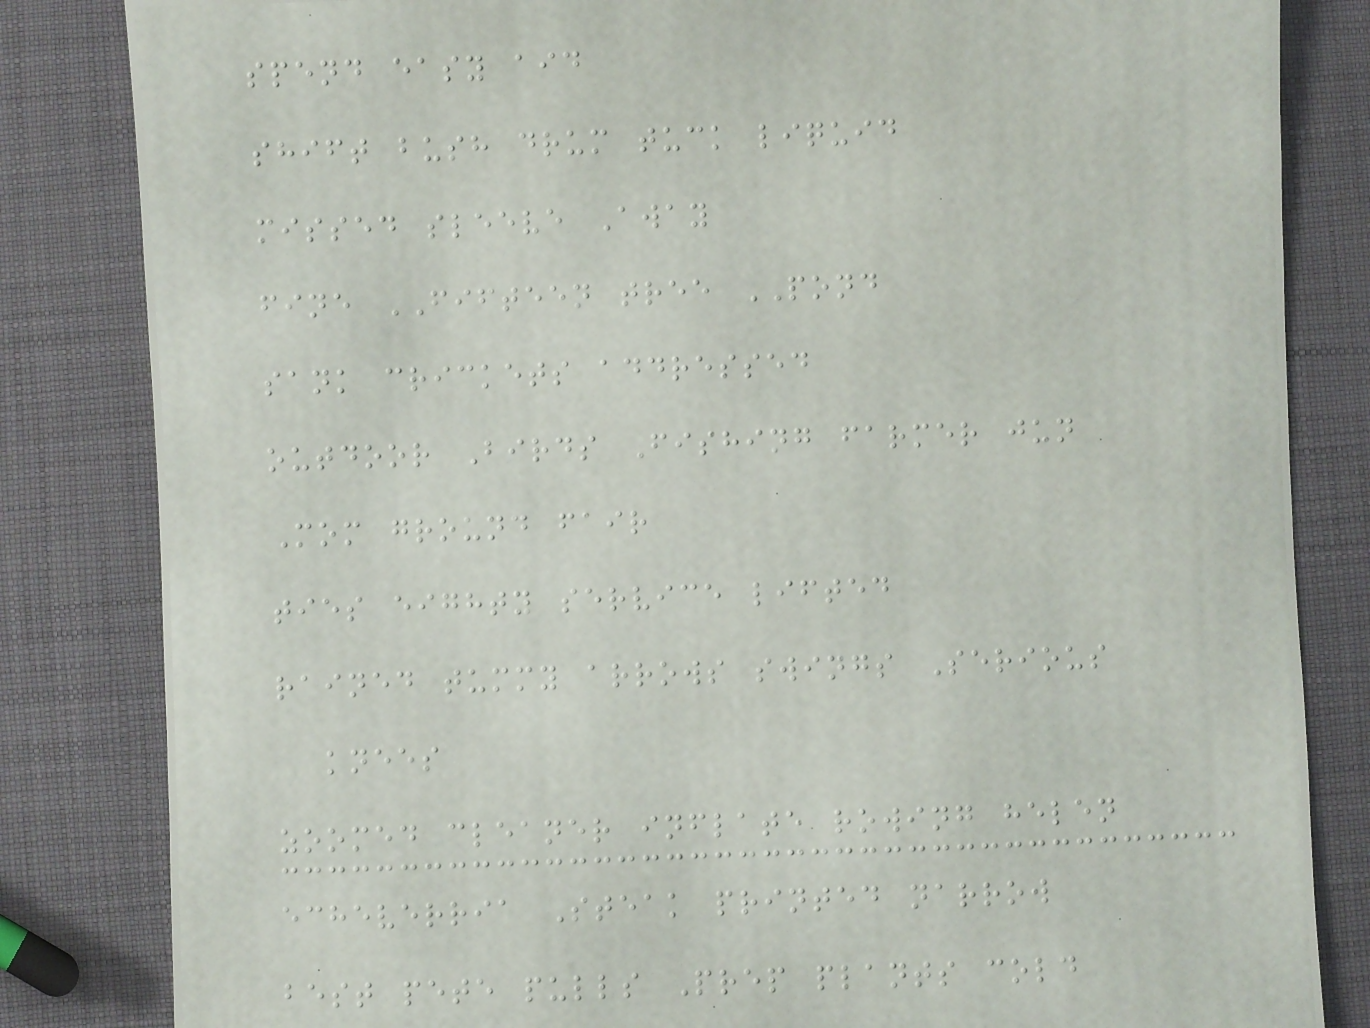spend easy aid
shift bush drum tuck liquid
missed sleeve Away
fine FIFTEEN tree POND
sank crickets addressed
outdoor Birds Fishing farmer jun
Mom ground fair
ties eighty service lifted
rained tummy arrows swings Serious
knees
zoomed cleaner inflate rowing helen
echeverria Steak printed narrow
best pete pulls Prep plants cold
